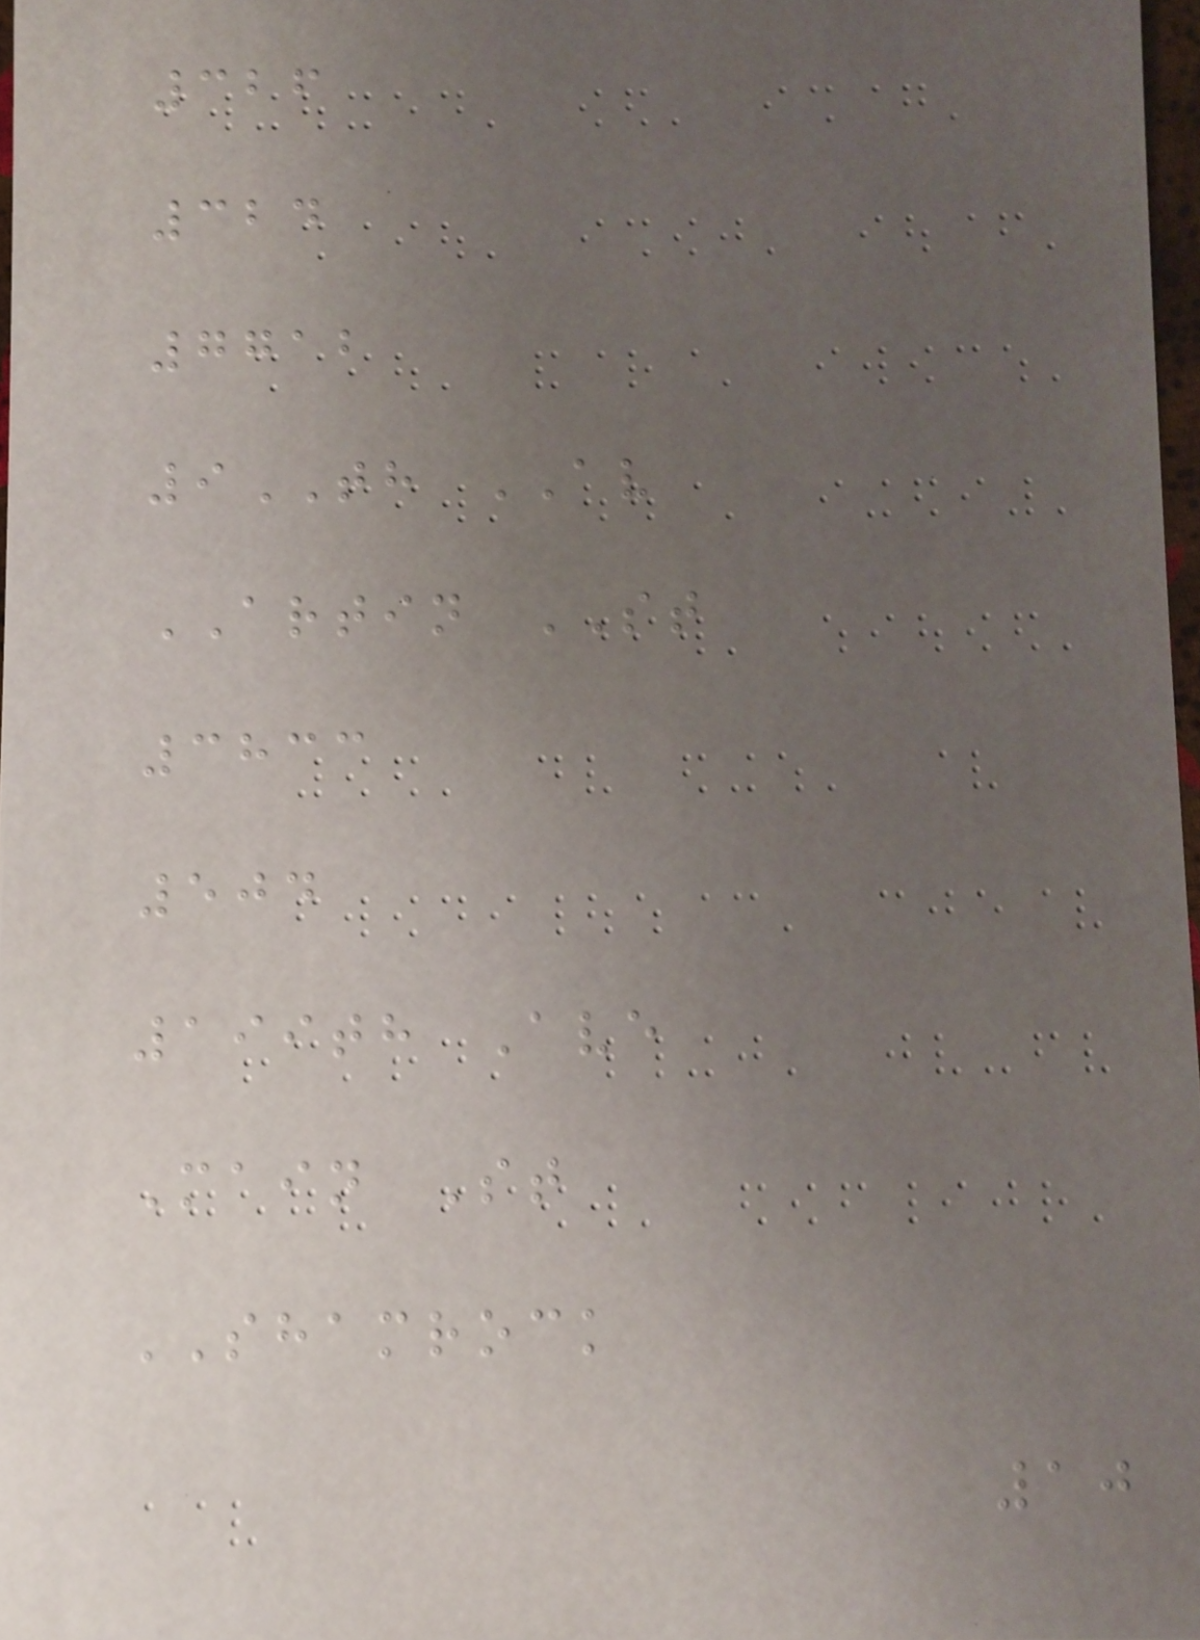326
324
7712
9TH AV
ARTIN ST
3833
504
199th Ave
Main St
SHAMROCK
10
